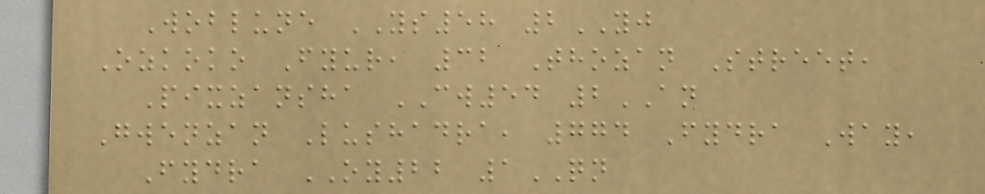Woblune YS58 2YJ
Ozkoko Fyur, 32 Thozan Street,
Pixzansha CW54 2AN
Gwenzan Lushadra, 774 Fydra Way,
Fydra OY22 1QN
